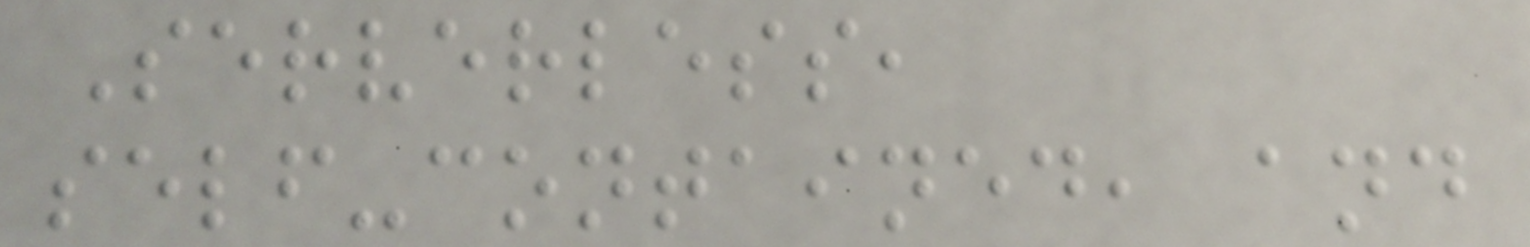Serverless,
self-contained, and
